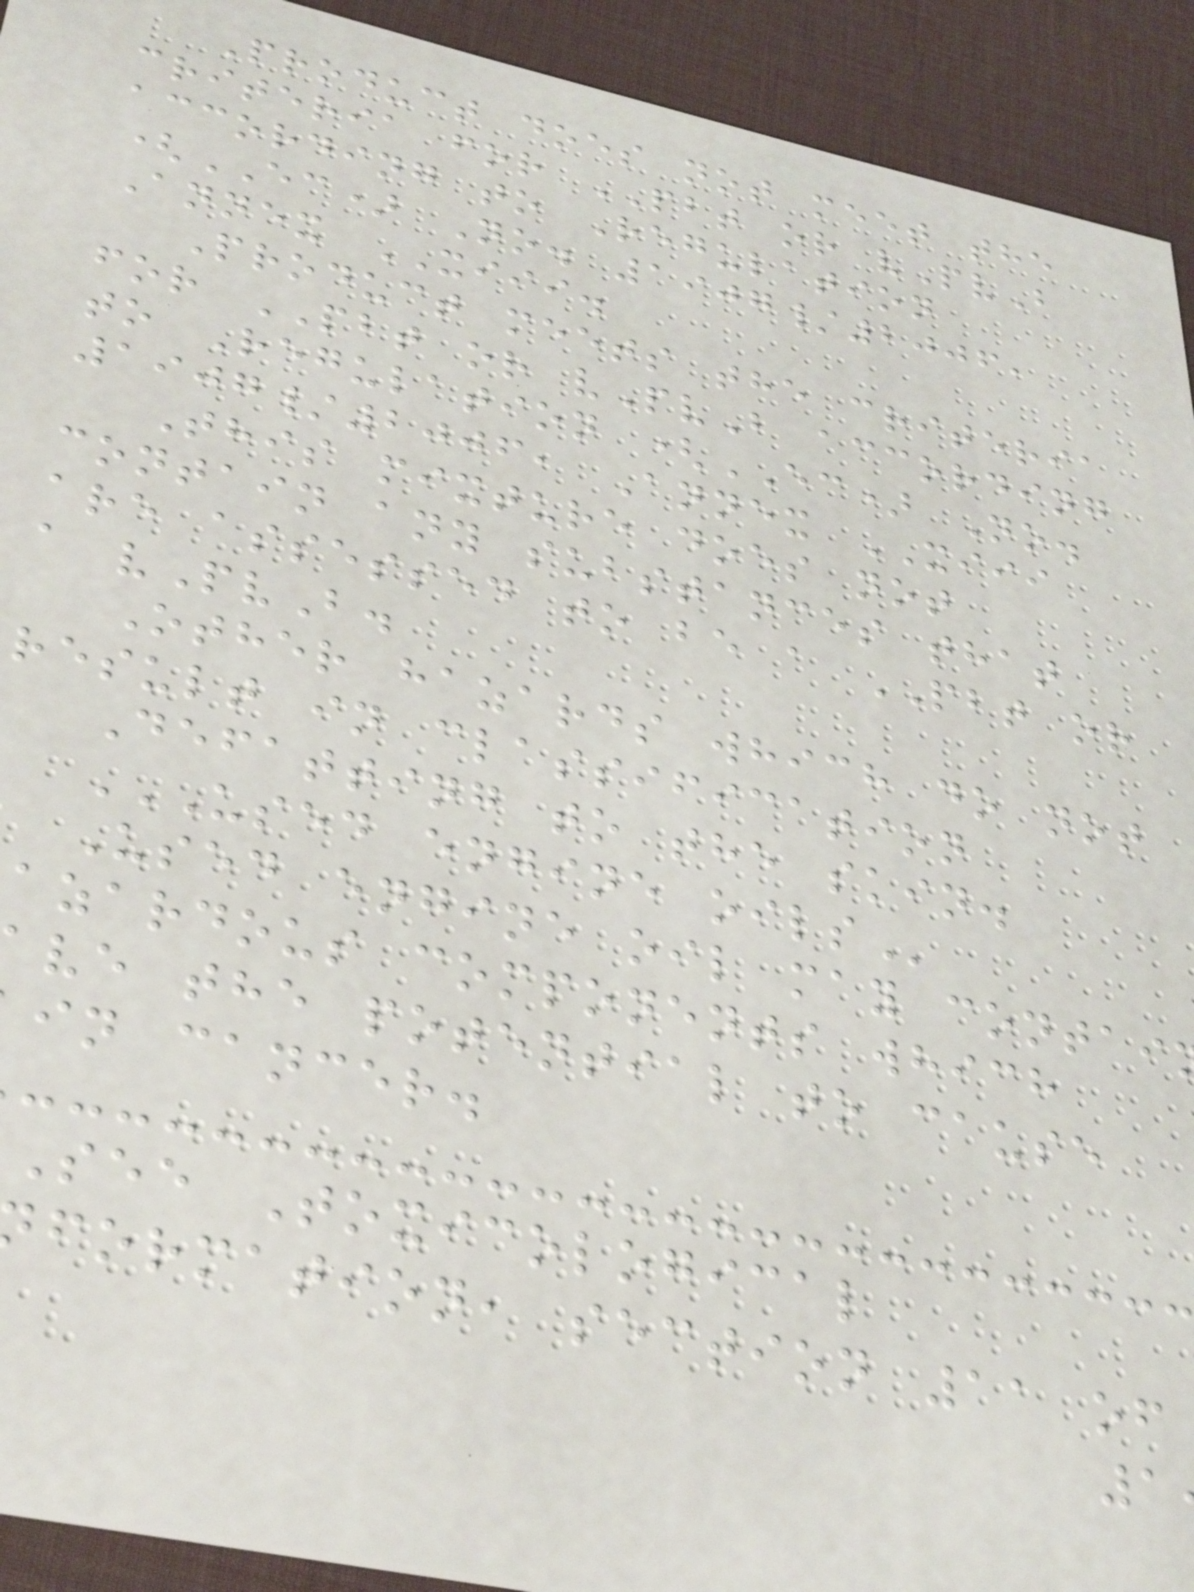Product does not meet the
criteria for PBT or vPvB
according to Regulation
(EC) No. 1907/2006,
Annex XIII.
Product meets the criteria
for PBT or vPvB according
to Regulation (EC) No.
1907/2006, Annex XIII
This mixture does not
contain any substances that
are assessed to be a PBT or
a vPvB.
Other hazards which do not
result in classification
Defatting to the skin.
USED ENGINE OILS
Used engine oil may contai
azardous components which
ve the potential to cause
in cancer.
See Toxicological
formation, section 11 of
